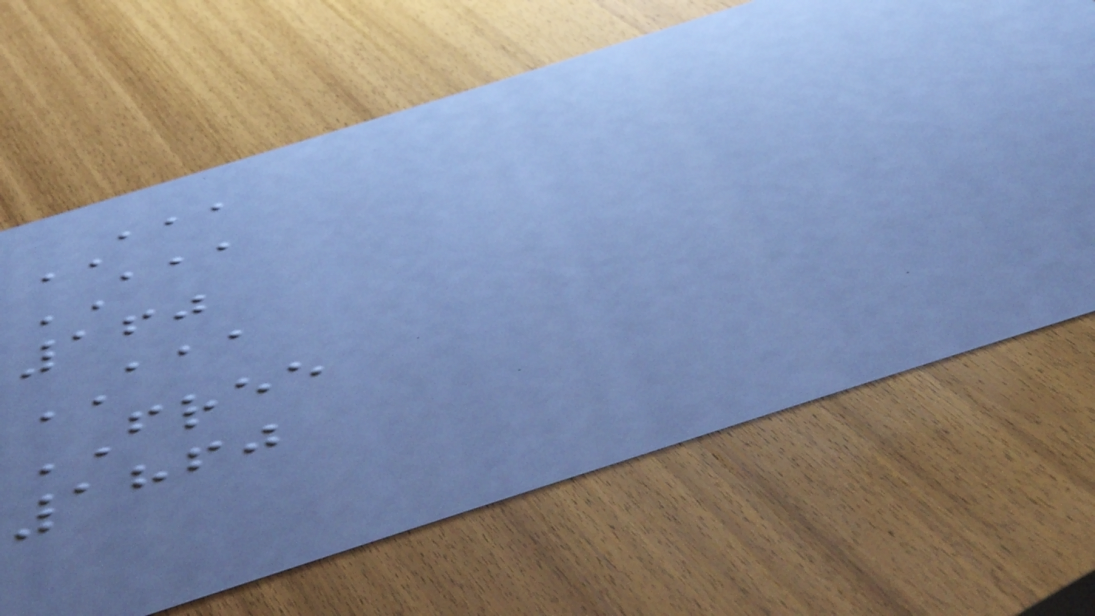AAA
AAA
160
AAA
FREE
1860
